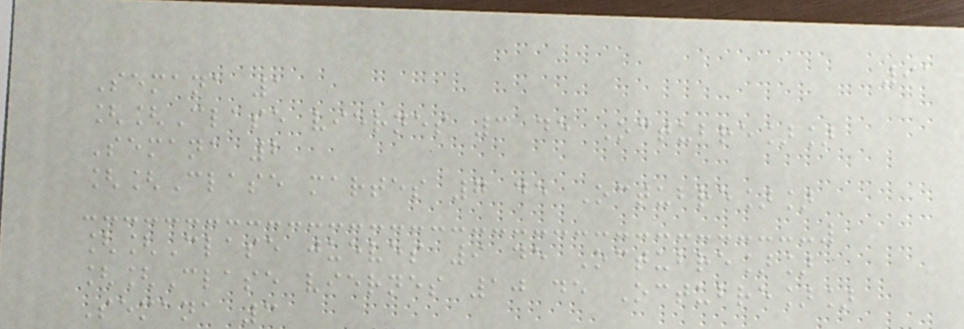91
Semana 1
[[Clase viernes 3 de Octubre]]
Semana 2
[[Clase martes 7 de Octubre]]
[[Clase jueves 9 de Octubre]]
[[Clase viernes 10 de Octubre]]
Semana 3
